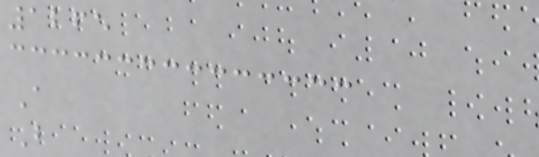1265
A
B
